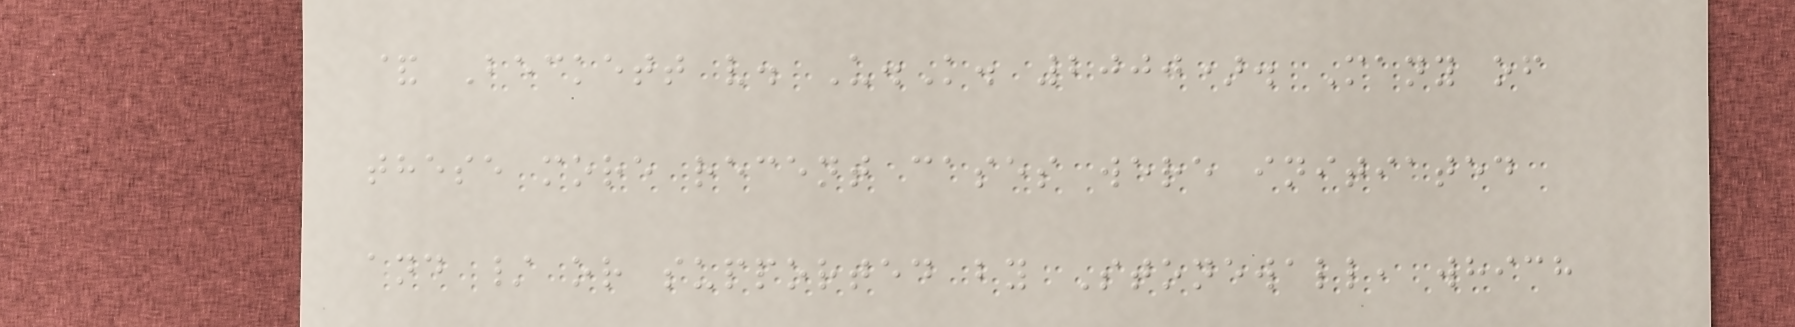& Beckett v. U.K. 2000). Many of
these more recent cases were initiated
and / or supported by Stonewall, which
